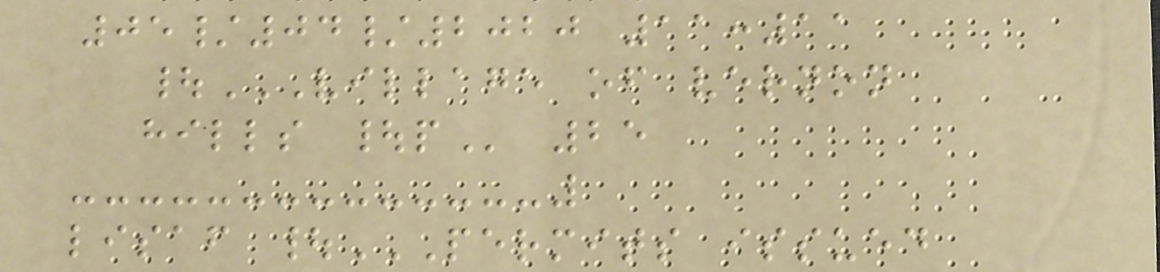05/04/2020 11:11
|VILLAGE OF VERNON
HILLS |P 25
lisaf |PERMITS ISSUED
